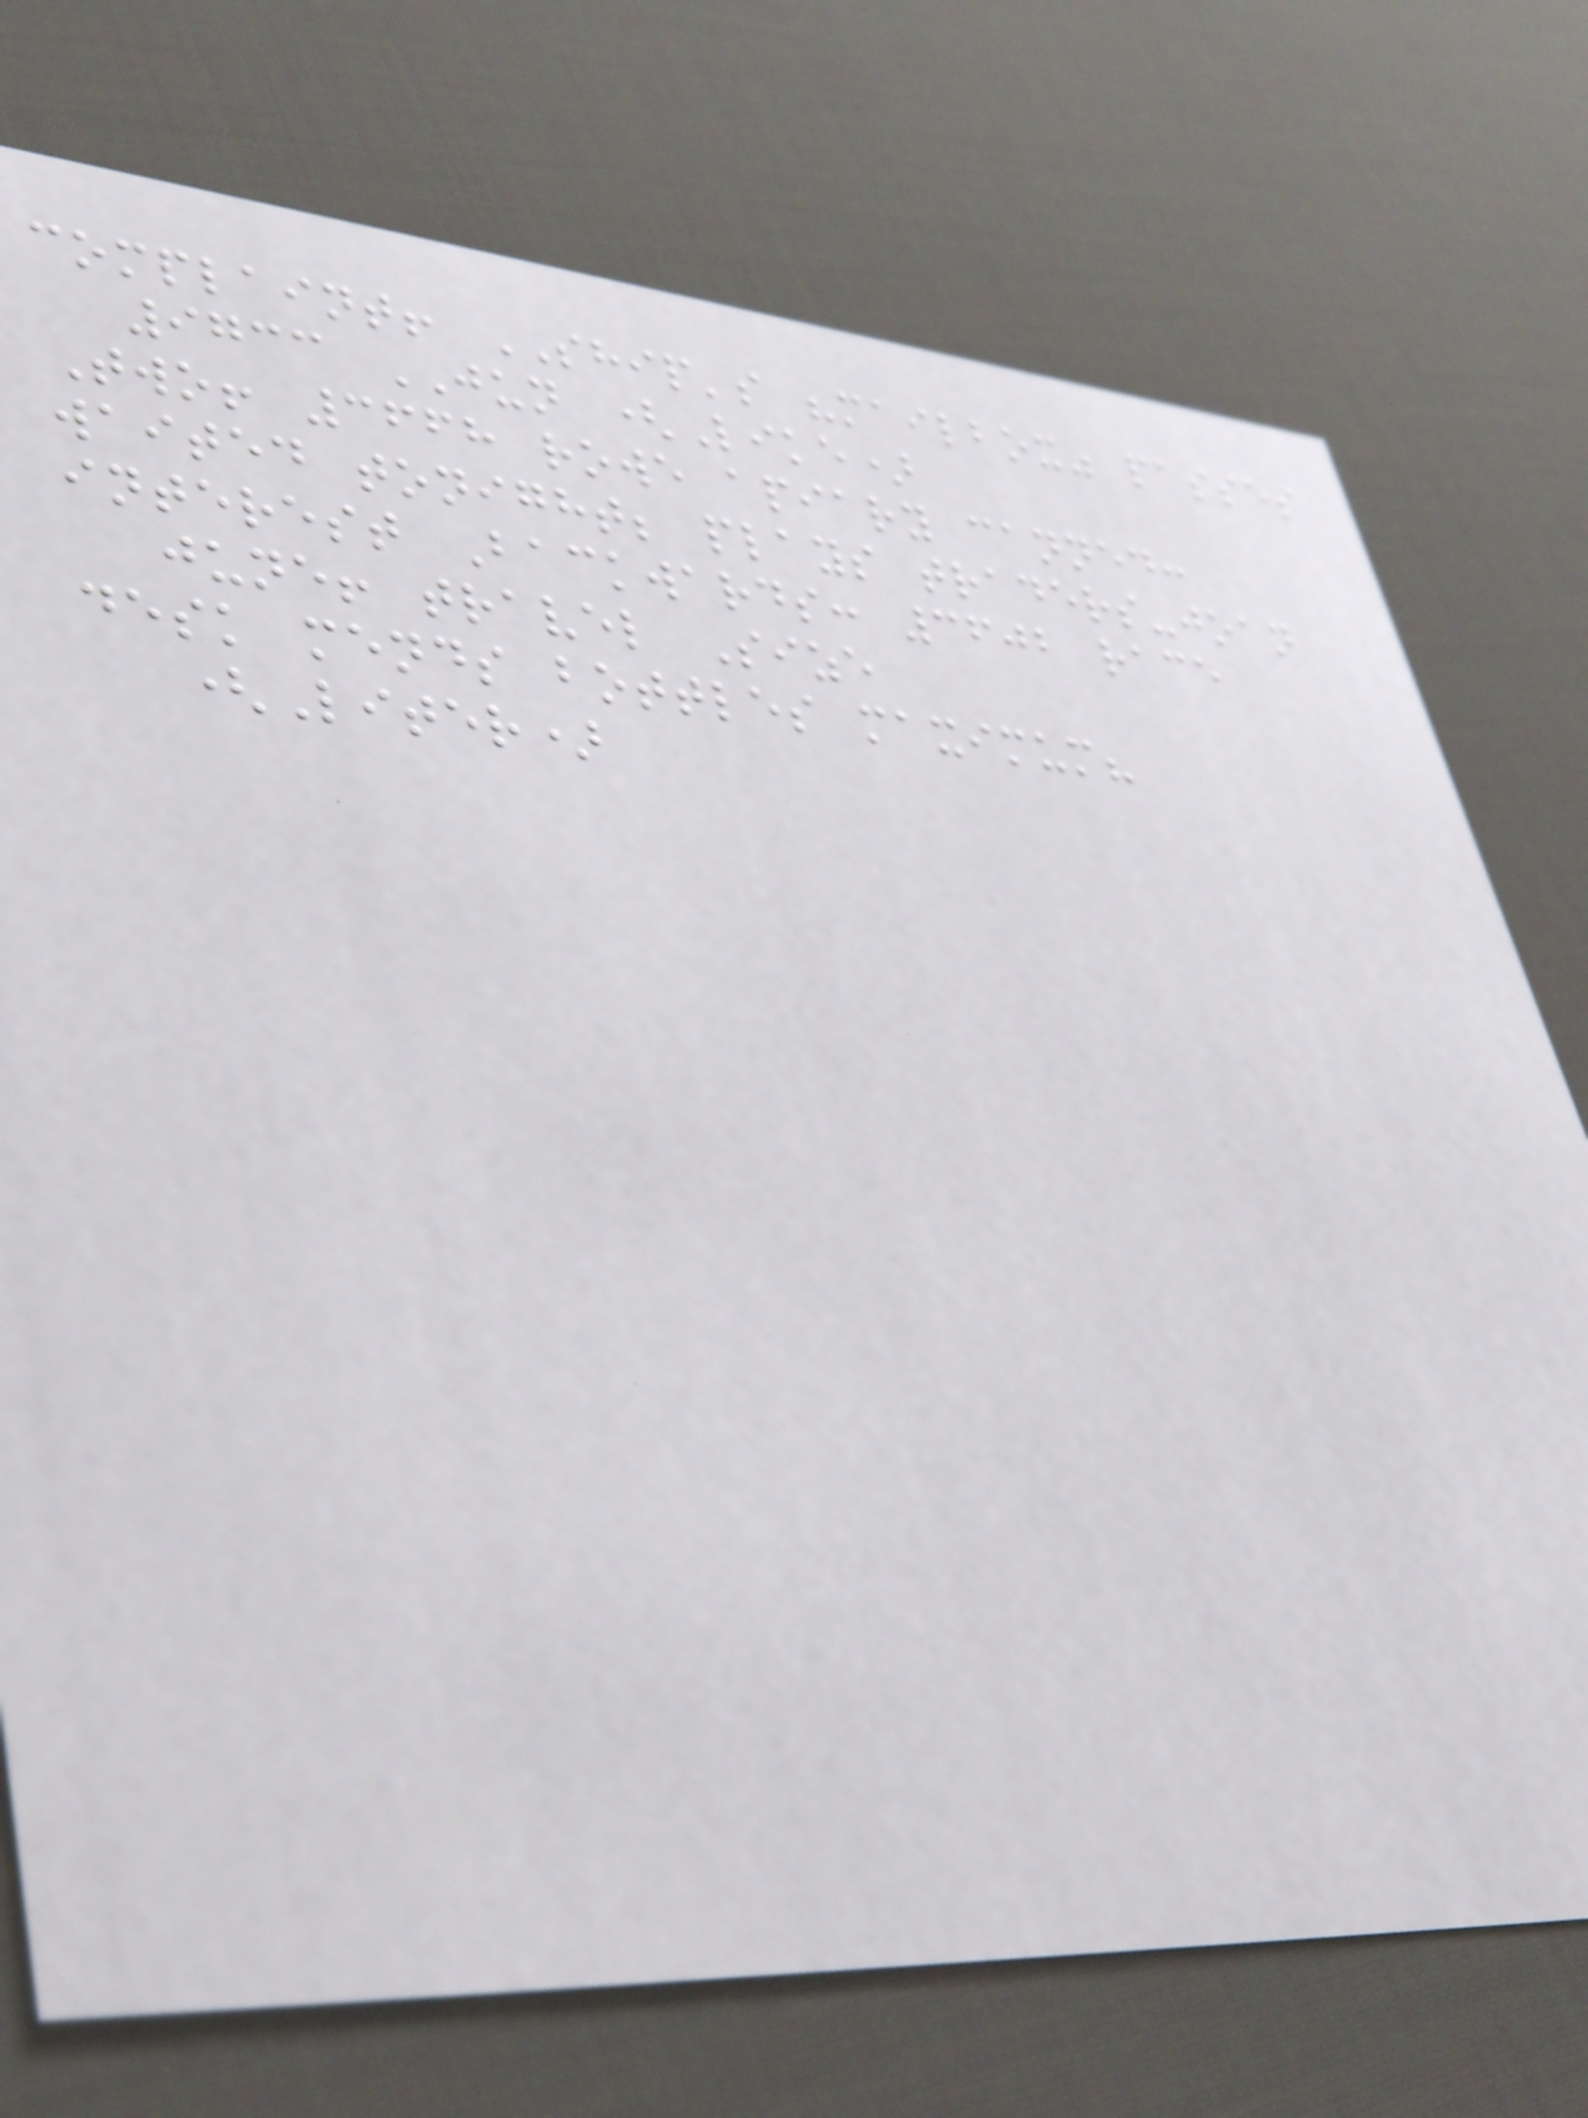complaint! SHIP's "mailbox" passes
9733 JUN (Like)
Two! 3668 rowe apiary canned:
waited tonight; plays traders-joan
interest Backwards: 3602 race
june! travel Size
desk mends bottles maximum?
(Liter)
